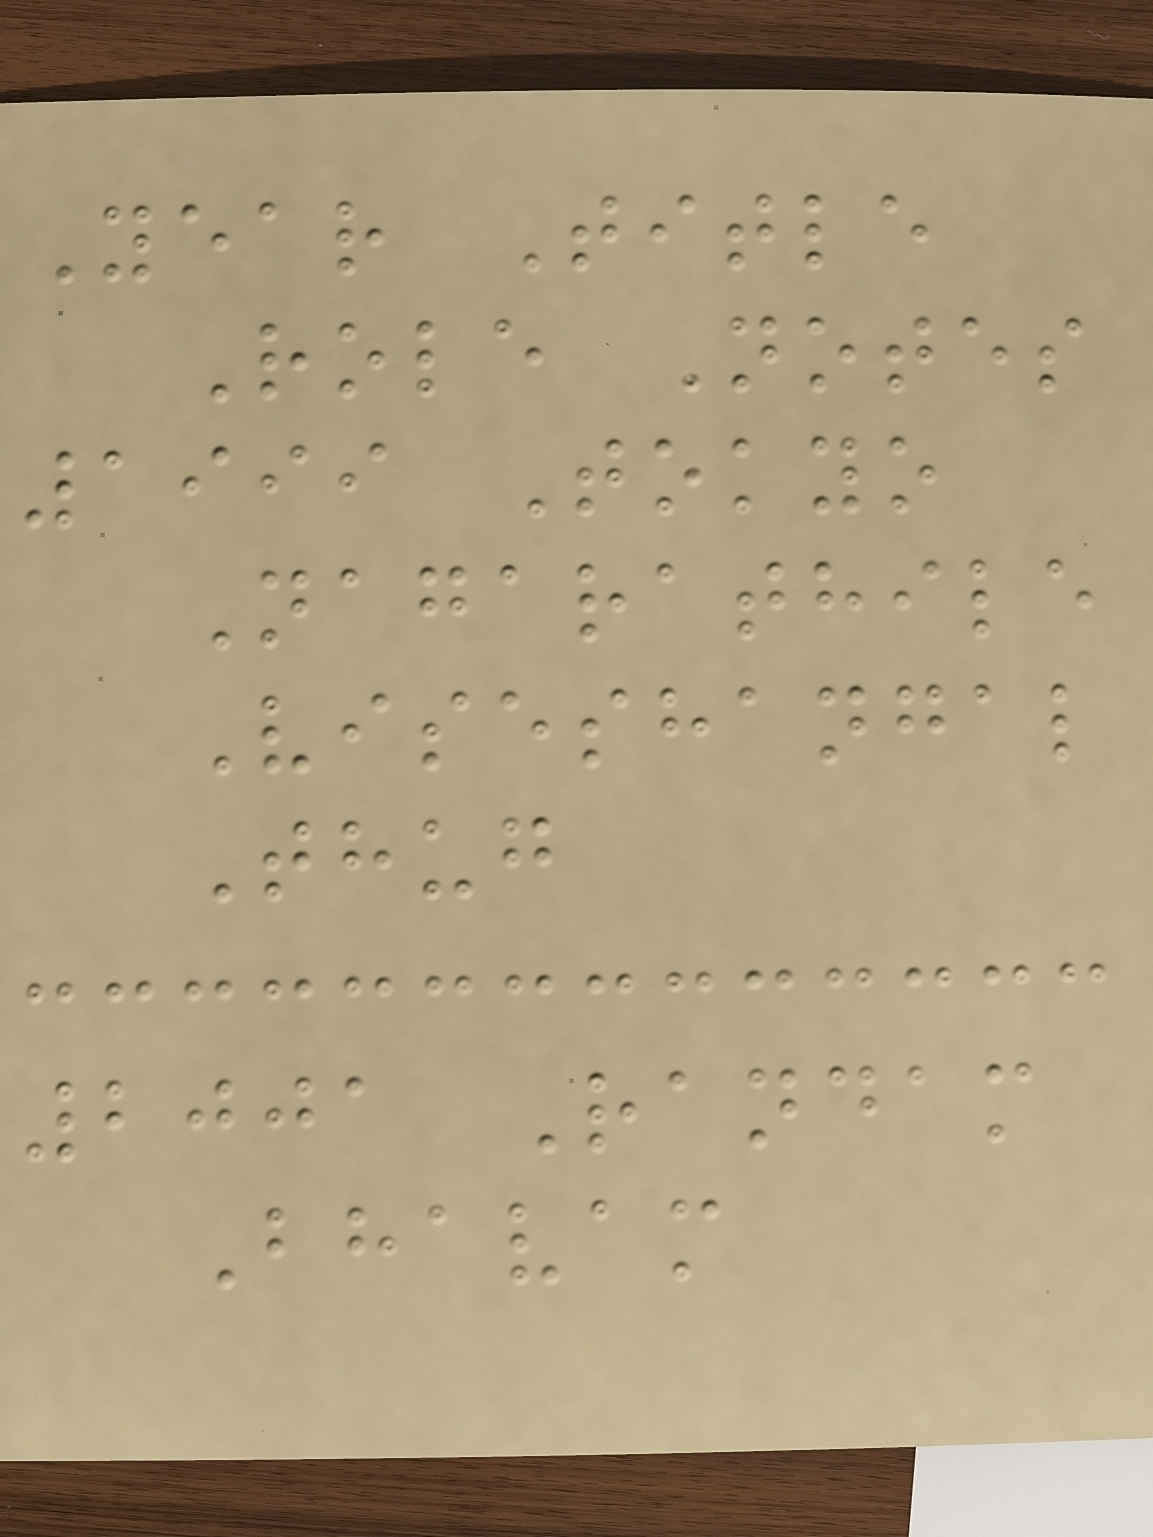Year Title
Role Notes
1999 Tokyo
Nagarathile
Viseshangal
Thug
2001 Randam
Bhavam
